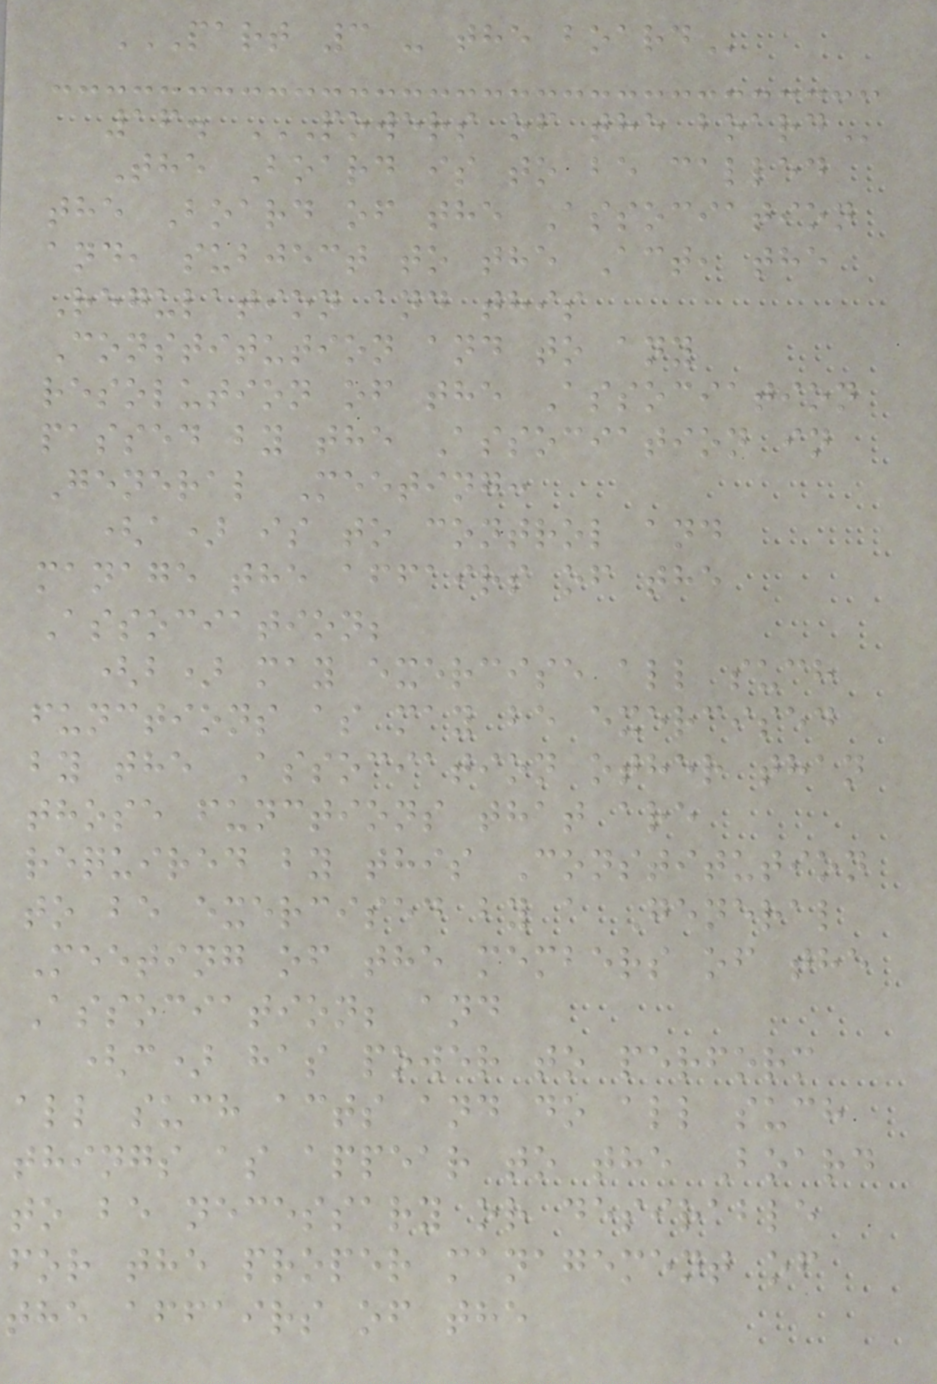PART 3 - THE BOARD
16. POWERS OF THE BOARD
The Board is to be called
the Board of the Association
and, subject to the Act, the
Regulation and this
Constitution and to any
resolution of the Association
passed by the Association in
General Meeting:
(a) is to control and
manage the affairs of the
Association;
(b) may exercise all such
functions as may be exercised
by the Association other than
those functions that are
required by this Constitution
to be exercised by a General
Meeting of the members of the
Association; and
(c) has power to perform
all such acts and do all such
things as appear to the Board
to be necessary or desirable
for the proper management of
the affairs of the
